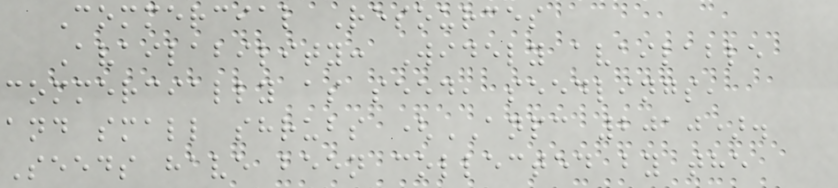Commercial Resources
Availability: Widely available
commercially as seed, seedlings,
and small shrubs (ANPC 2010).
Seeds have been collected by the
